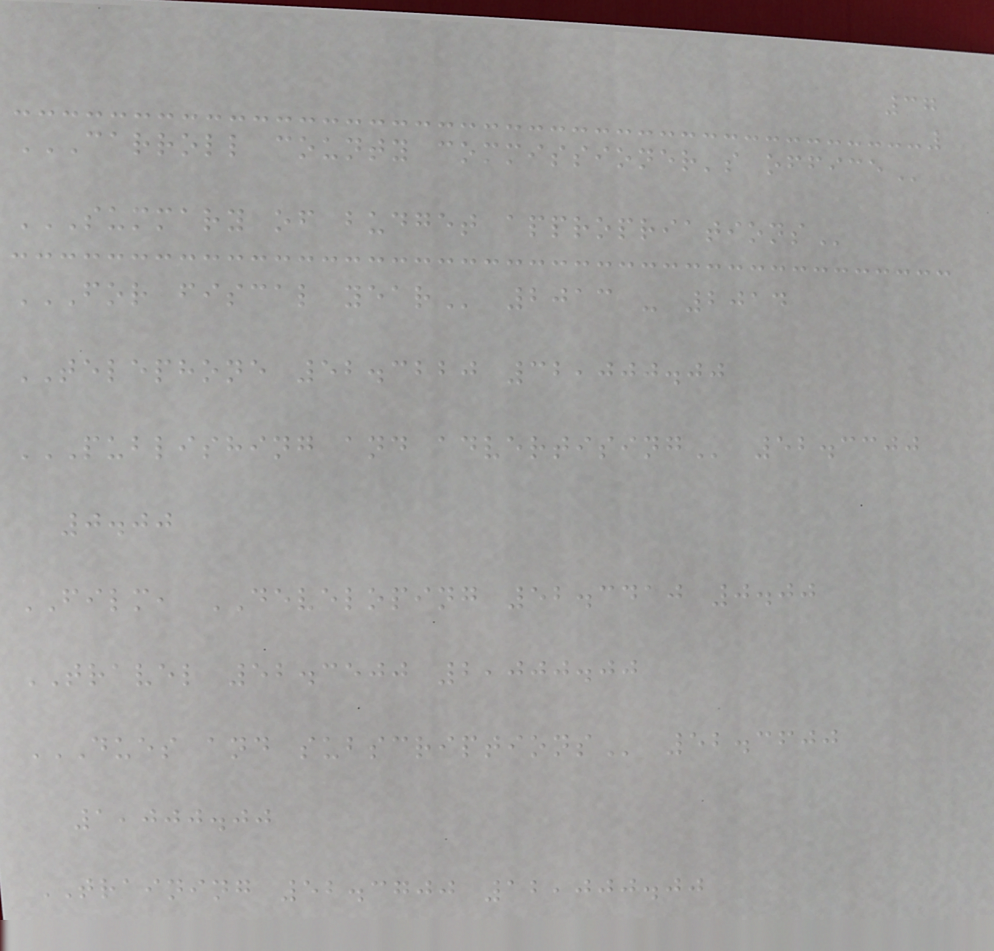37
CARROLL COUNTY COMMISSIONER'S OFFICE
SUMMARY OF BUDGET APPROPRIATIONS
FOR FISCAL YEAR 2013 - 2014
TELEPHONE 52.3220 32,000.00
PUBLISHING AND ADVERTISING 52.3300
0.00
FILM, DEVELOPING 52.3410 0.00
TRAVEL 52.3500 2,000.00
DUES AND SUBSCRIPTIONS 52.3600
1,000.00
TRAINING 52.3700 12,000.00
